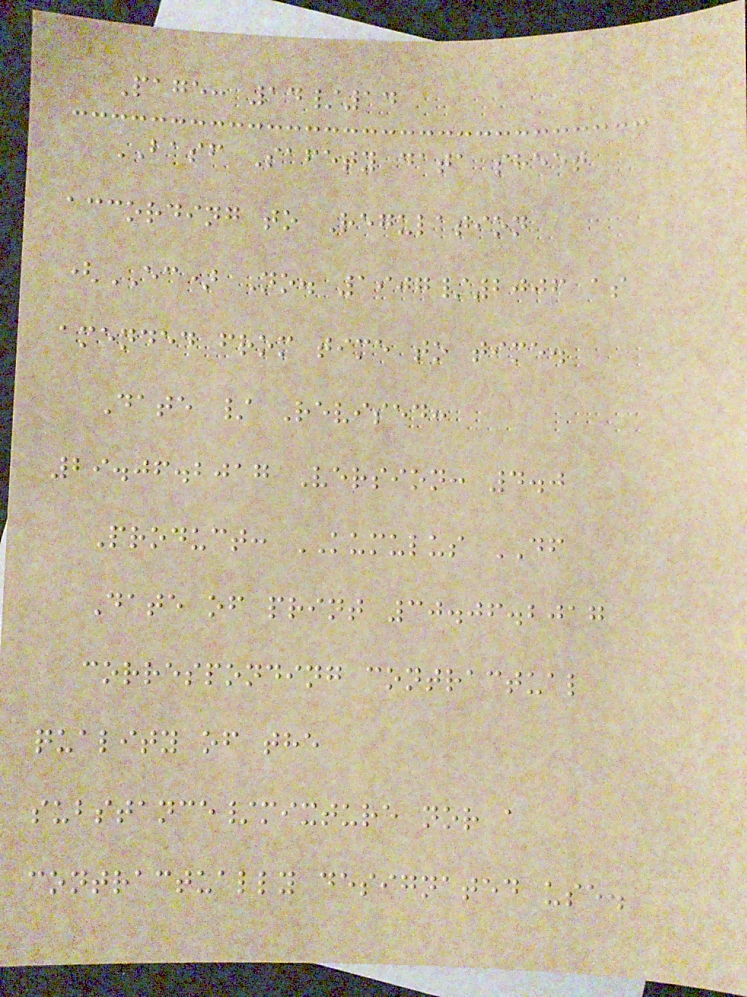Page: 14/14
BASF Safety data sheet
according to Regulation
(EC) No. 1907/2006 as
amended from time to time.
Date / Revised:
29.06.2017 Version: 4.0
Product: KUMULUS DF
Date of print 30.06.2017
corresponding contractual
quality of the
substance/mixture nor a
contractually designated use.
